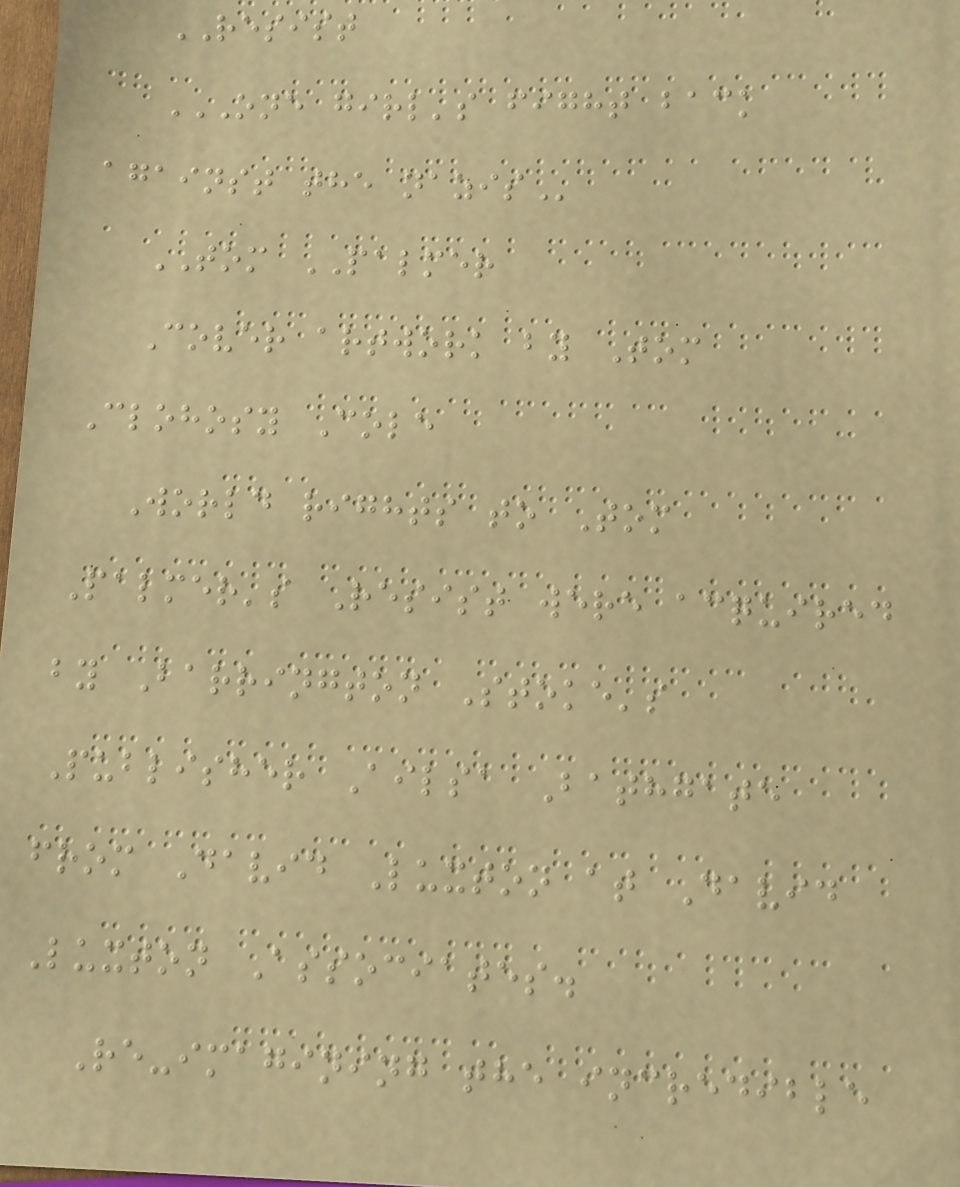RESIST
ONE GIRL'S FIGHT BACK
AGAINST THE NAZIS
TOM PALMER
Cover artwork by Tom
Clohosy Cole
World rights to Tom
Palmer's Resist were acquired
by Barrington Stoke's
Publisher Ailsa Bathgate
from David Luxton at David
Luxton Associates.
Re-imagining the incredible
